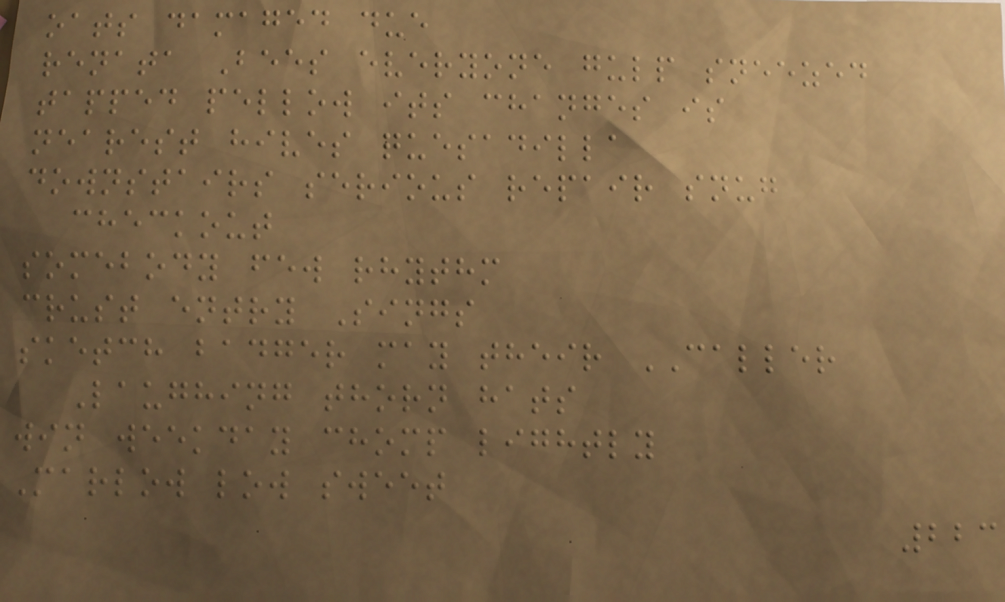oats damaged due
renata Bees everyone gulp sneezed
tapped pellow its changes is
nearest hives quesadilla
downstairs serious repair snug
checkout
somebody few rhythm
crust entry Sings
sketch badger may their CALLER
Laughing thorn hats
win weekday chomp lightly
Marlow low sweet
223
